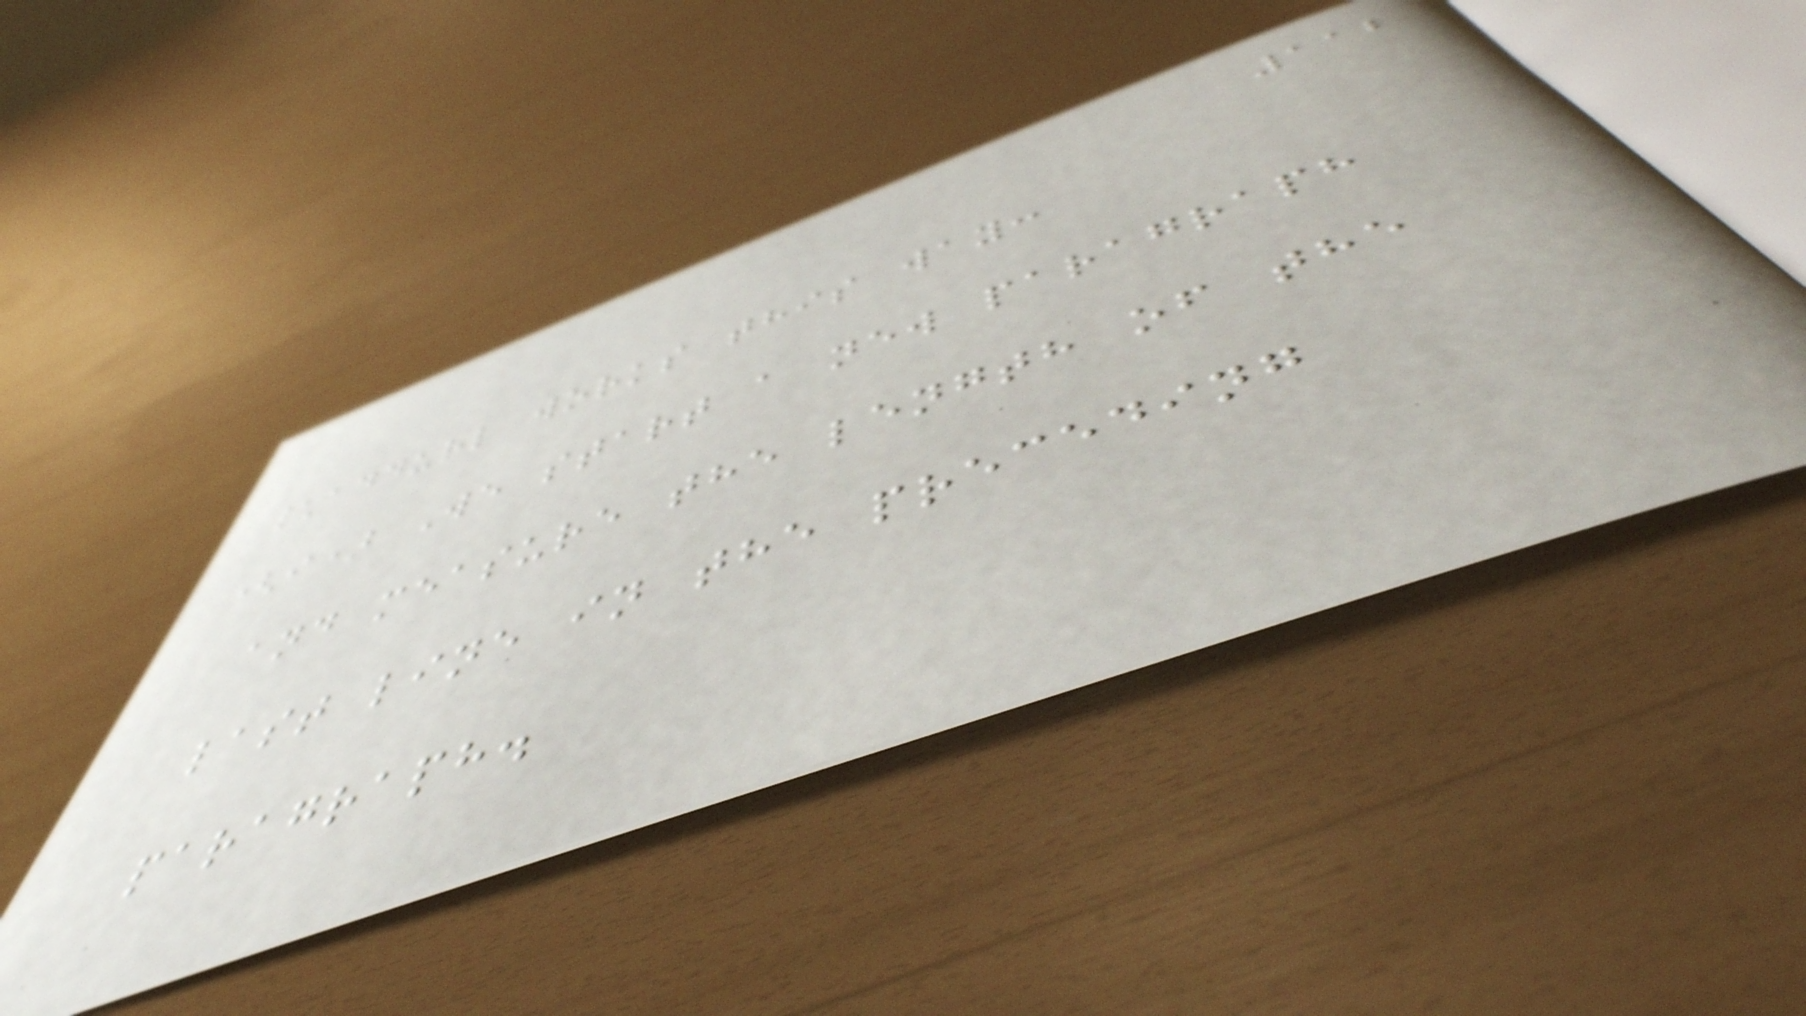112
\addurl works this way:
(i) We start a new paragraph
and measure the length of the
last line in the preceding
paragraph.
